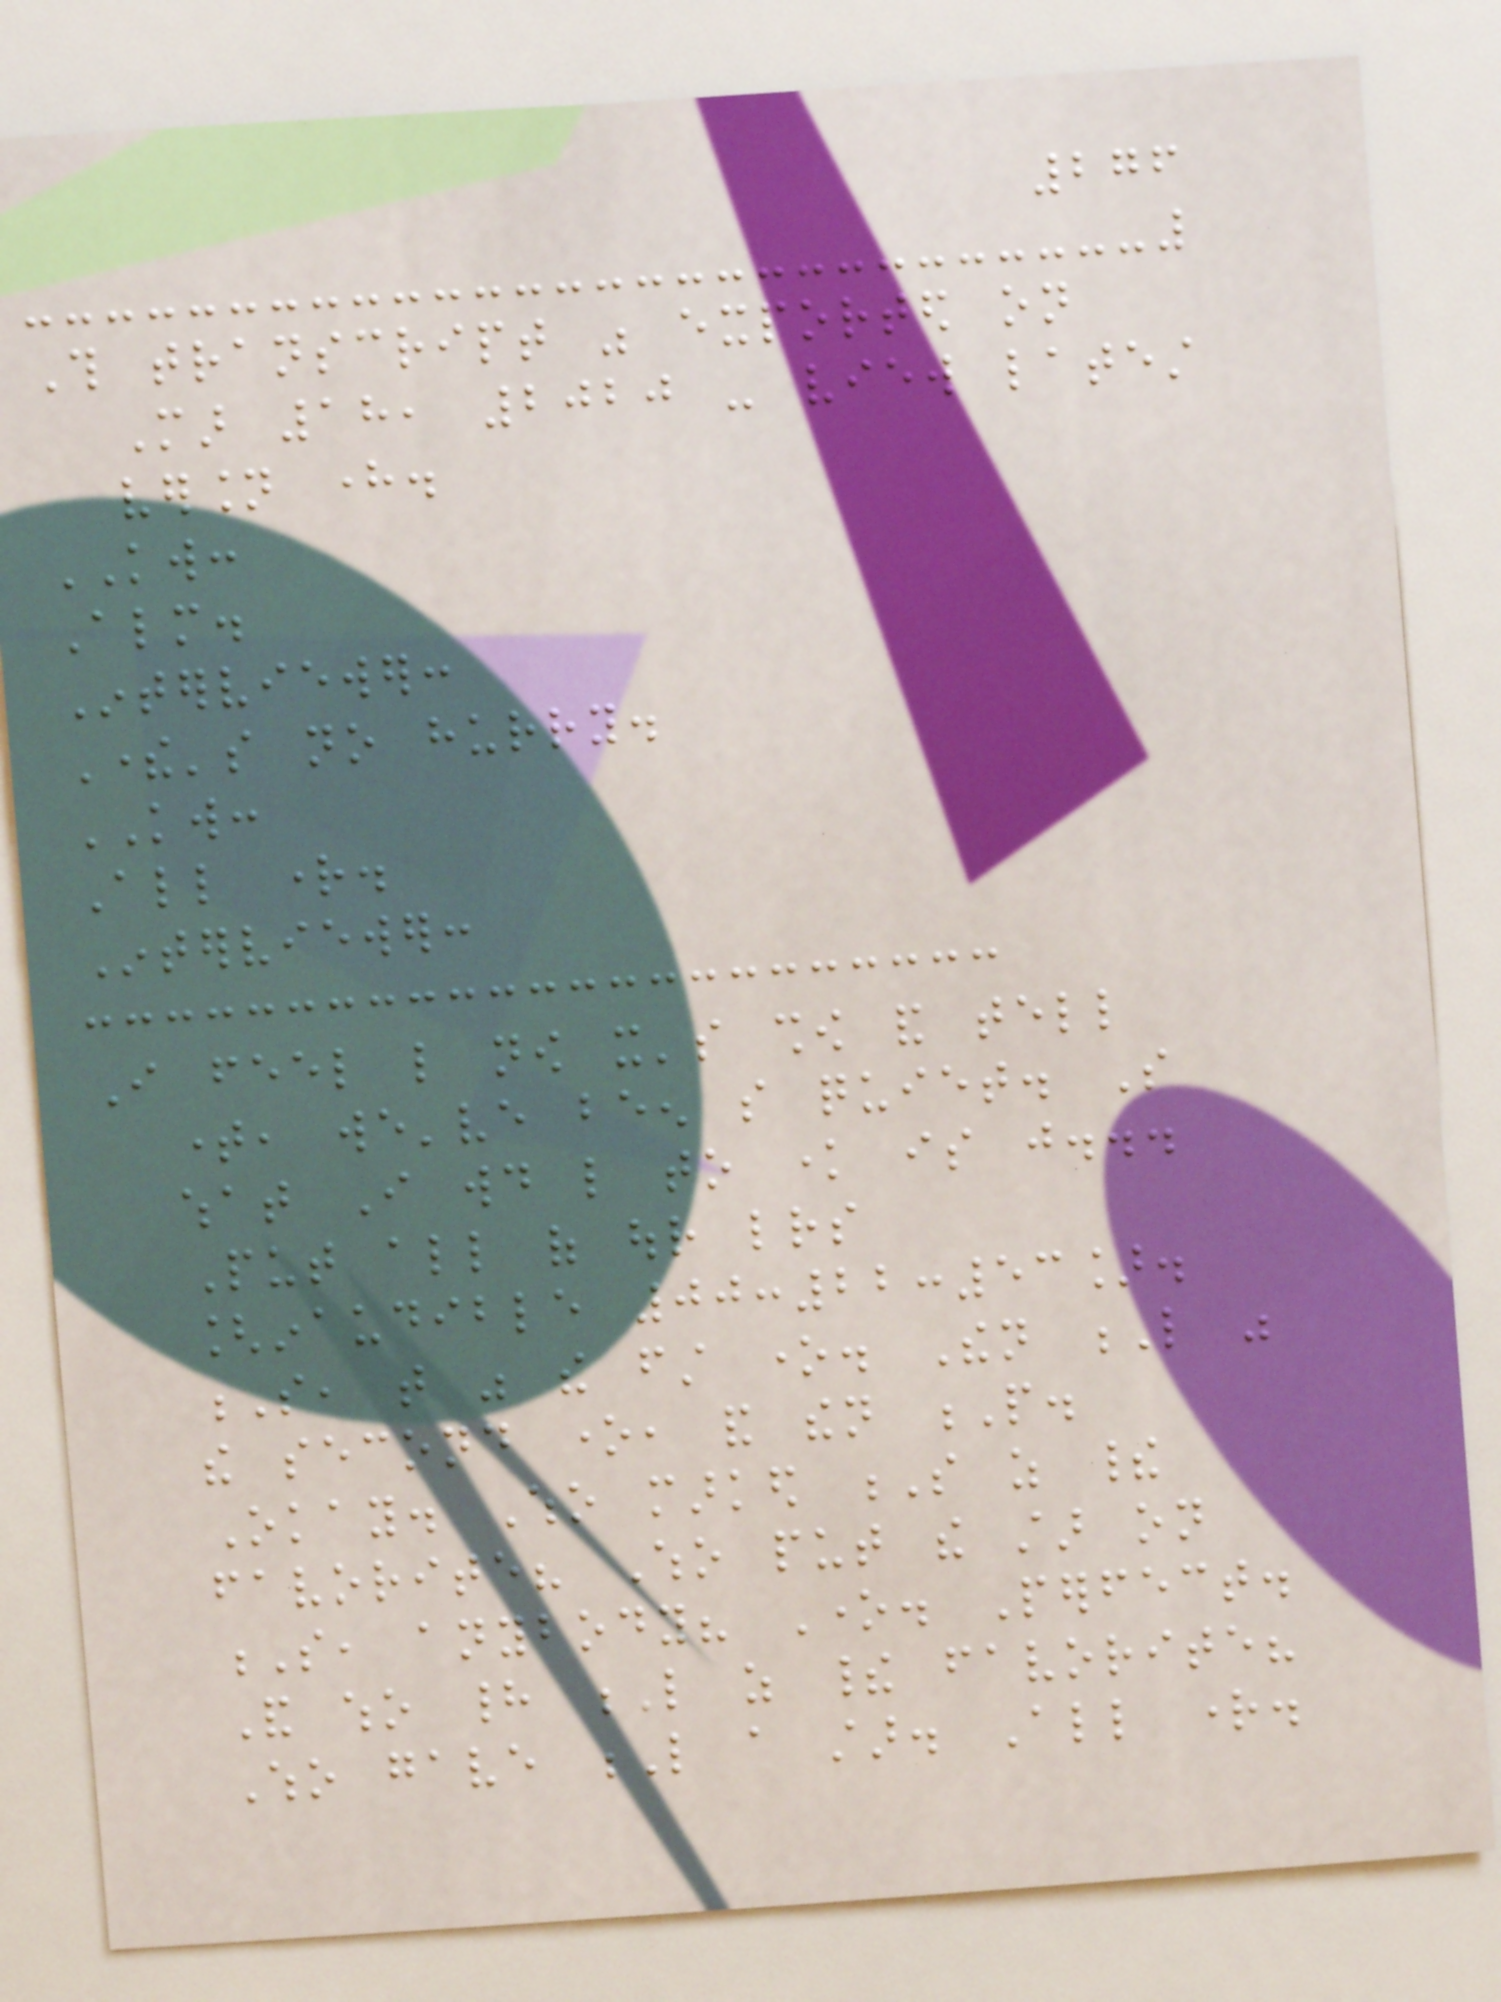276
This transcript was exported on
Mar 18, 2020 - view latest
version here.
KW:
Almost.
Interviewer:
There's no hurry.
KW:
All right.
Interviewer:
I feel like now it's show and tell
time, we've been so quiet. So
what I would like to know is just...
Put all of our letters
[inaudible 00:22:53].
S, that was the first one. Then L was
the second one, and then P.
Okay. Who marked S as their
favorite? Who put the star on
S, anybody? One. Perfect.
And who had L as their favorite?
Who gave L a star. All right.
